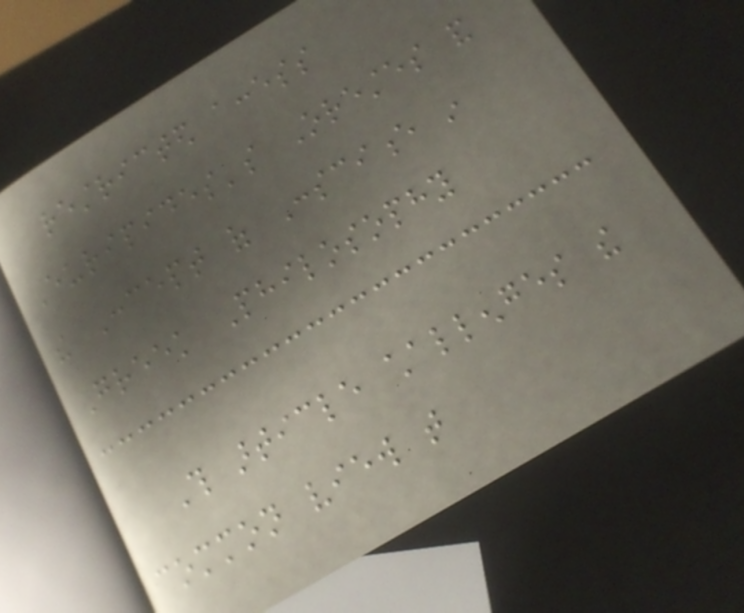restricted access
Euripides's Orestes and
the Concept of Conscience in
Greek Philosophy
This article challenges the
common view that
